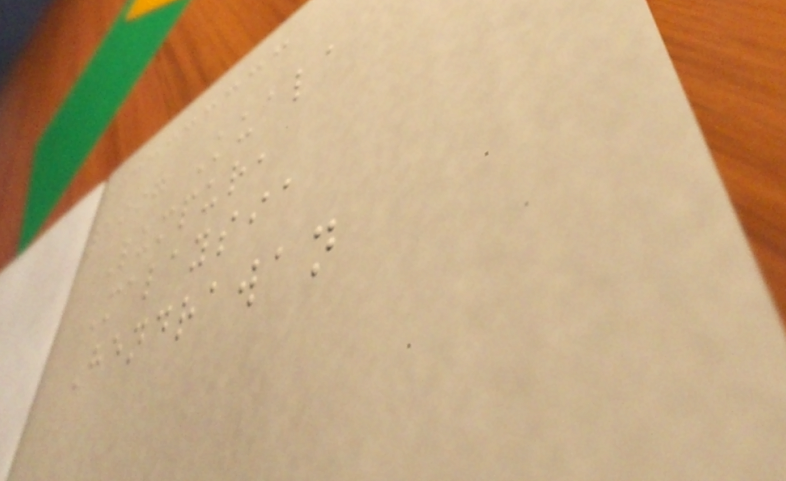1997 Kuala
Lumpur,
Malaysia
Hendrawan
